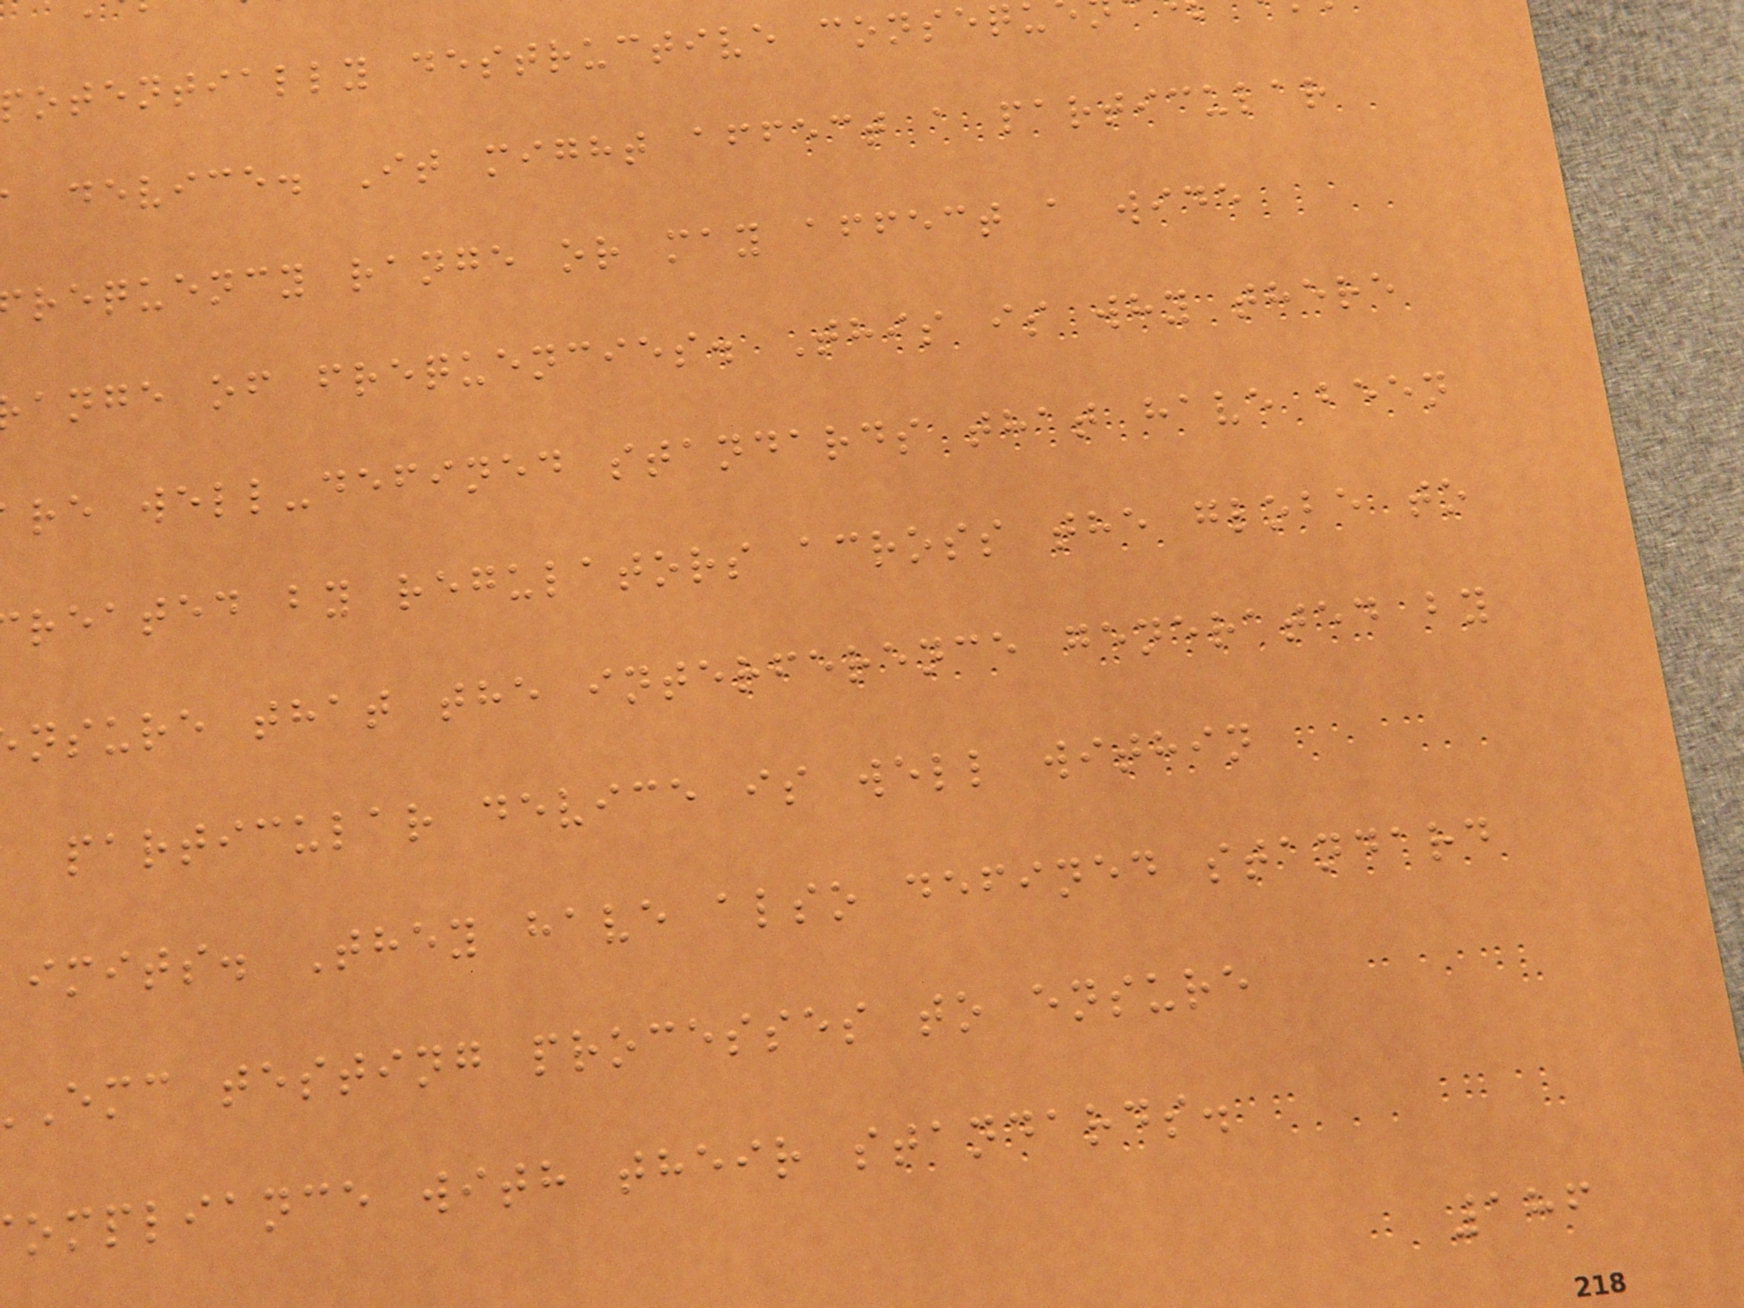potentially destructive conseq
device. It might affect a particular
requency range or may affect a wide
ange of frequencies. This is why there
re well-defined standards that have been
reated by regulators across the globe to
nsure that the interference generated by
particular device is well within
imits. They have also defined standard
emc testing processes to ensure
ompliance with their standards.
186
